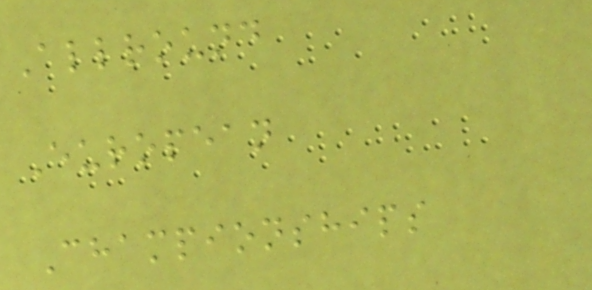Allround
European
Championships
